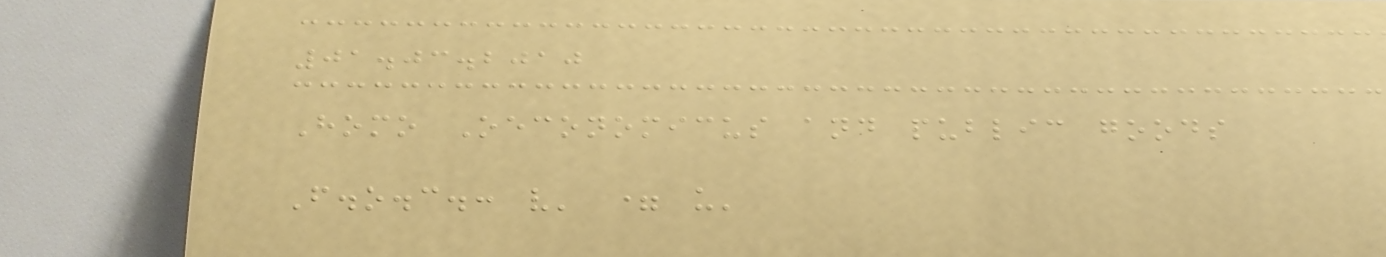01.03.2010
Homo Oeconomicus and public goods
F.o.c.: v' = u'
